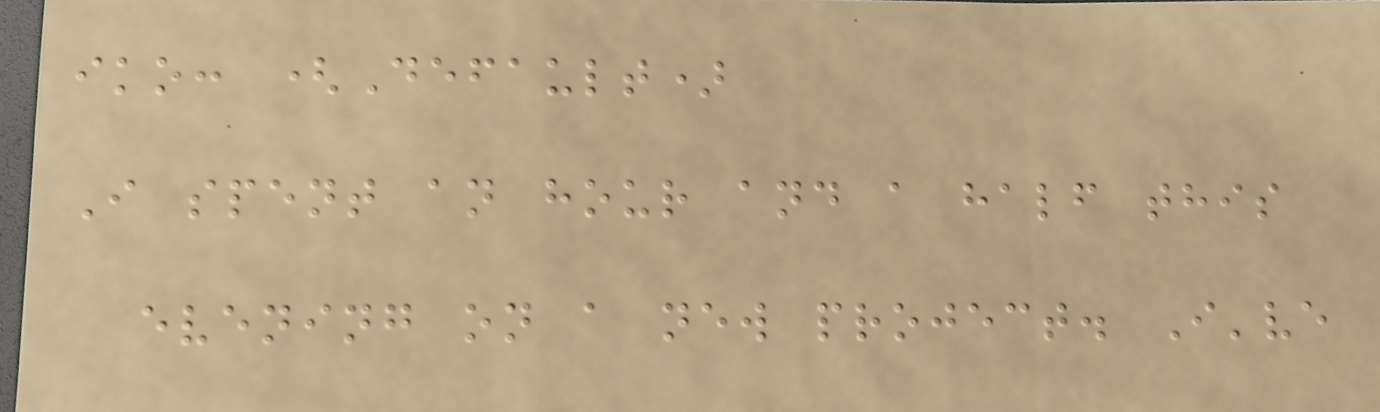iko: (Default)
I spent an hour and a half this
evening on a new project. I've
